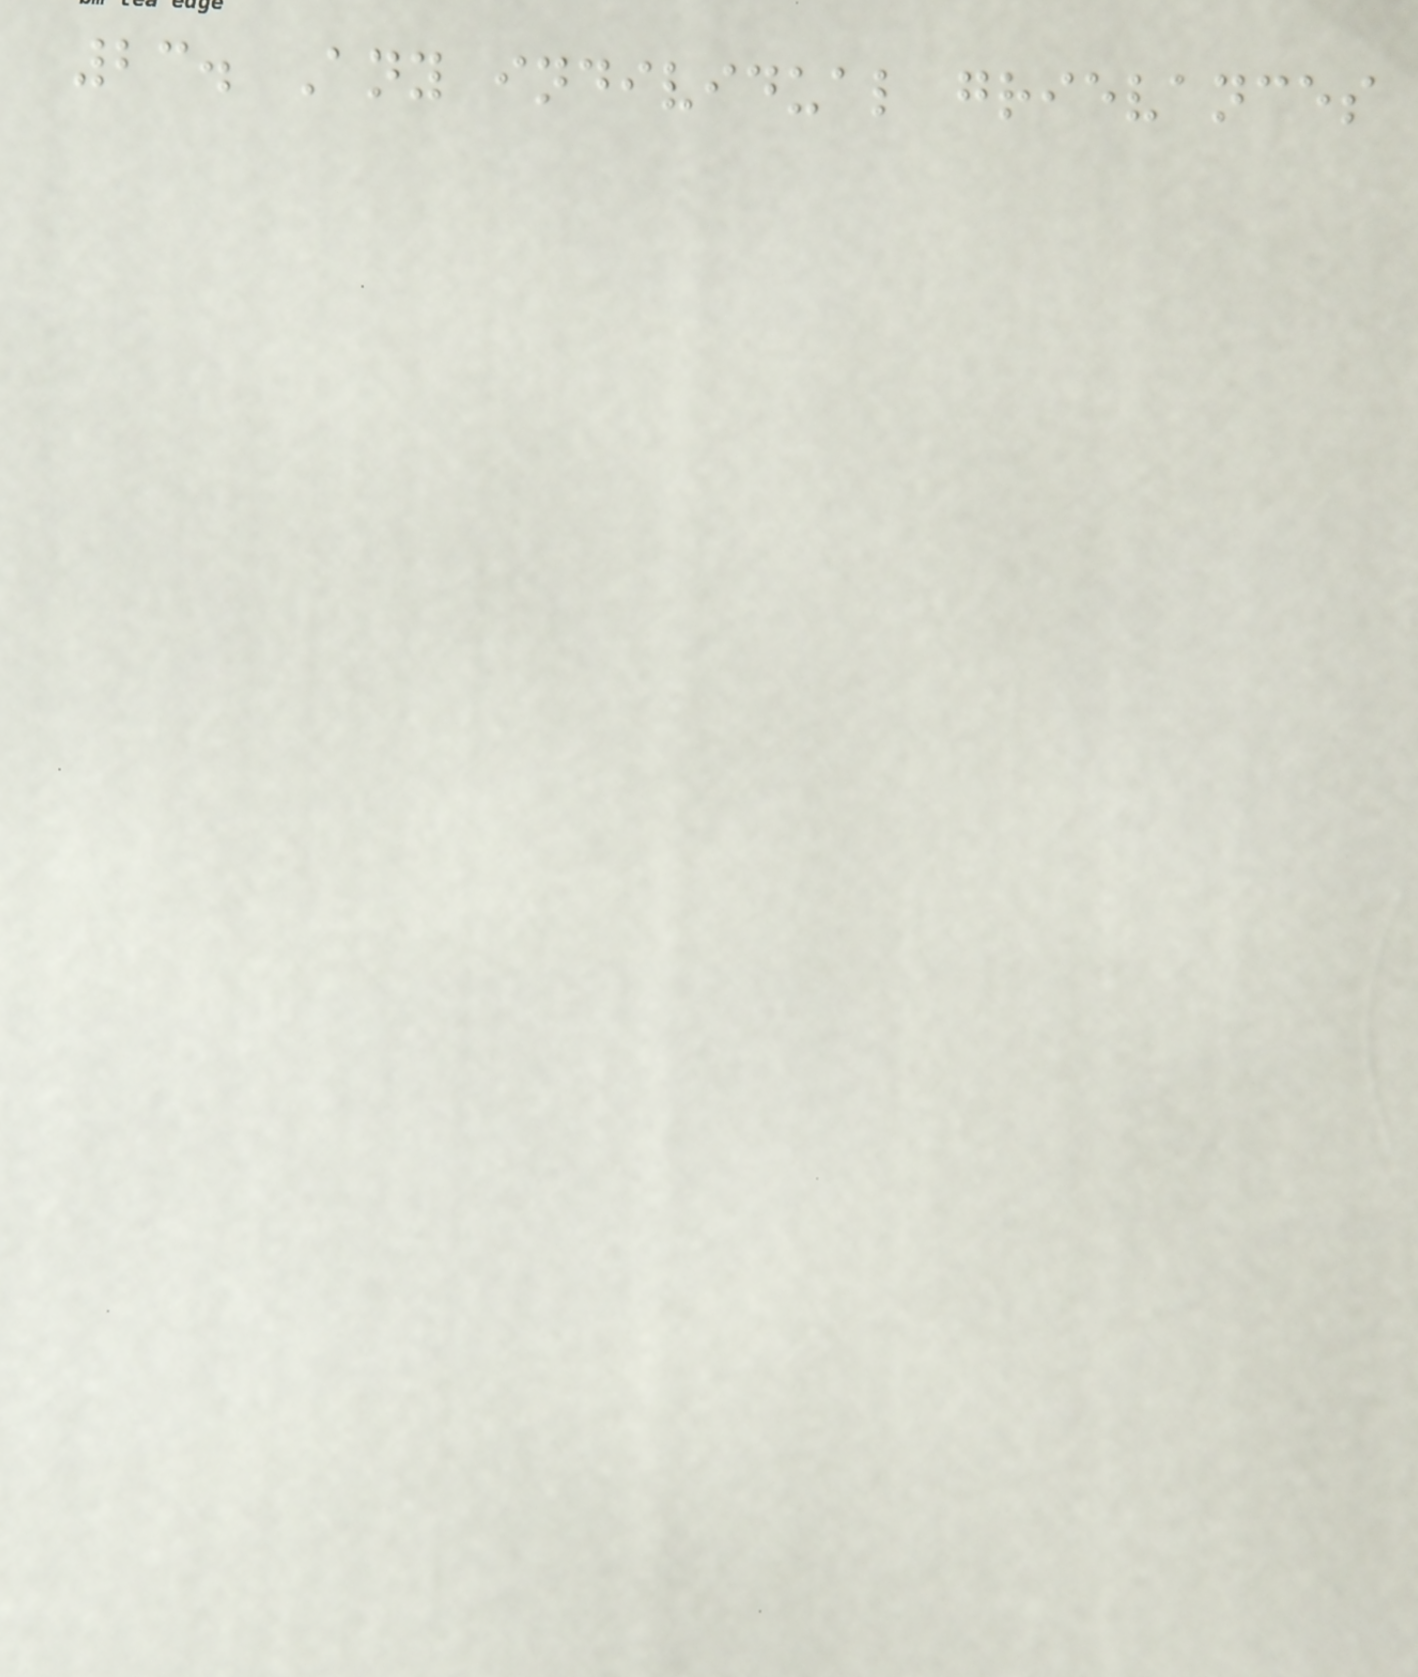23. Any individual grievances
